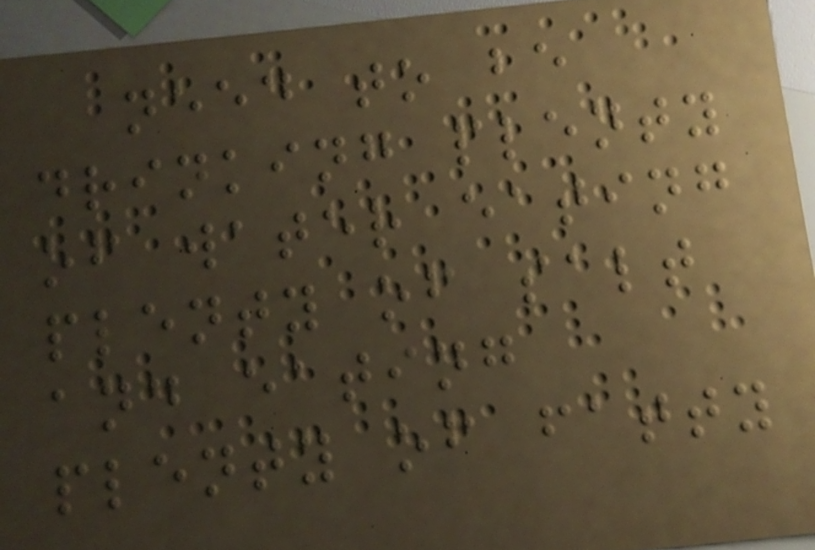need to be
drinking plenty
of water eating
plenty of salt
and eating
plenty of fatty
